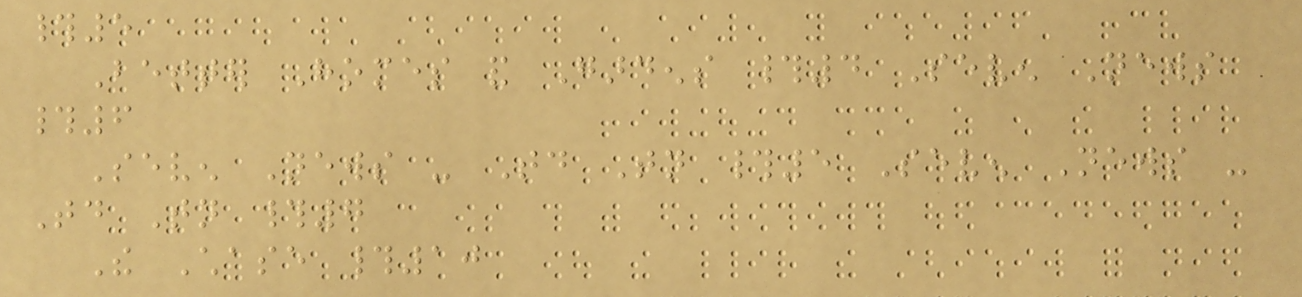#5
Better Homes and Gardens #4 Seven News
#6
Seven News - Today Tonight #5 Seven News -
Today Tonight #7
The Chase #10
